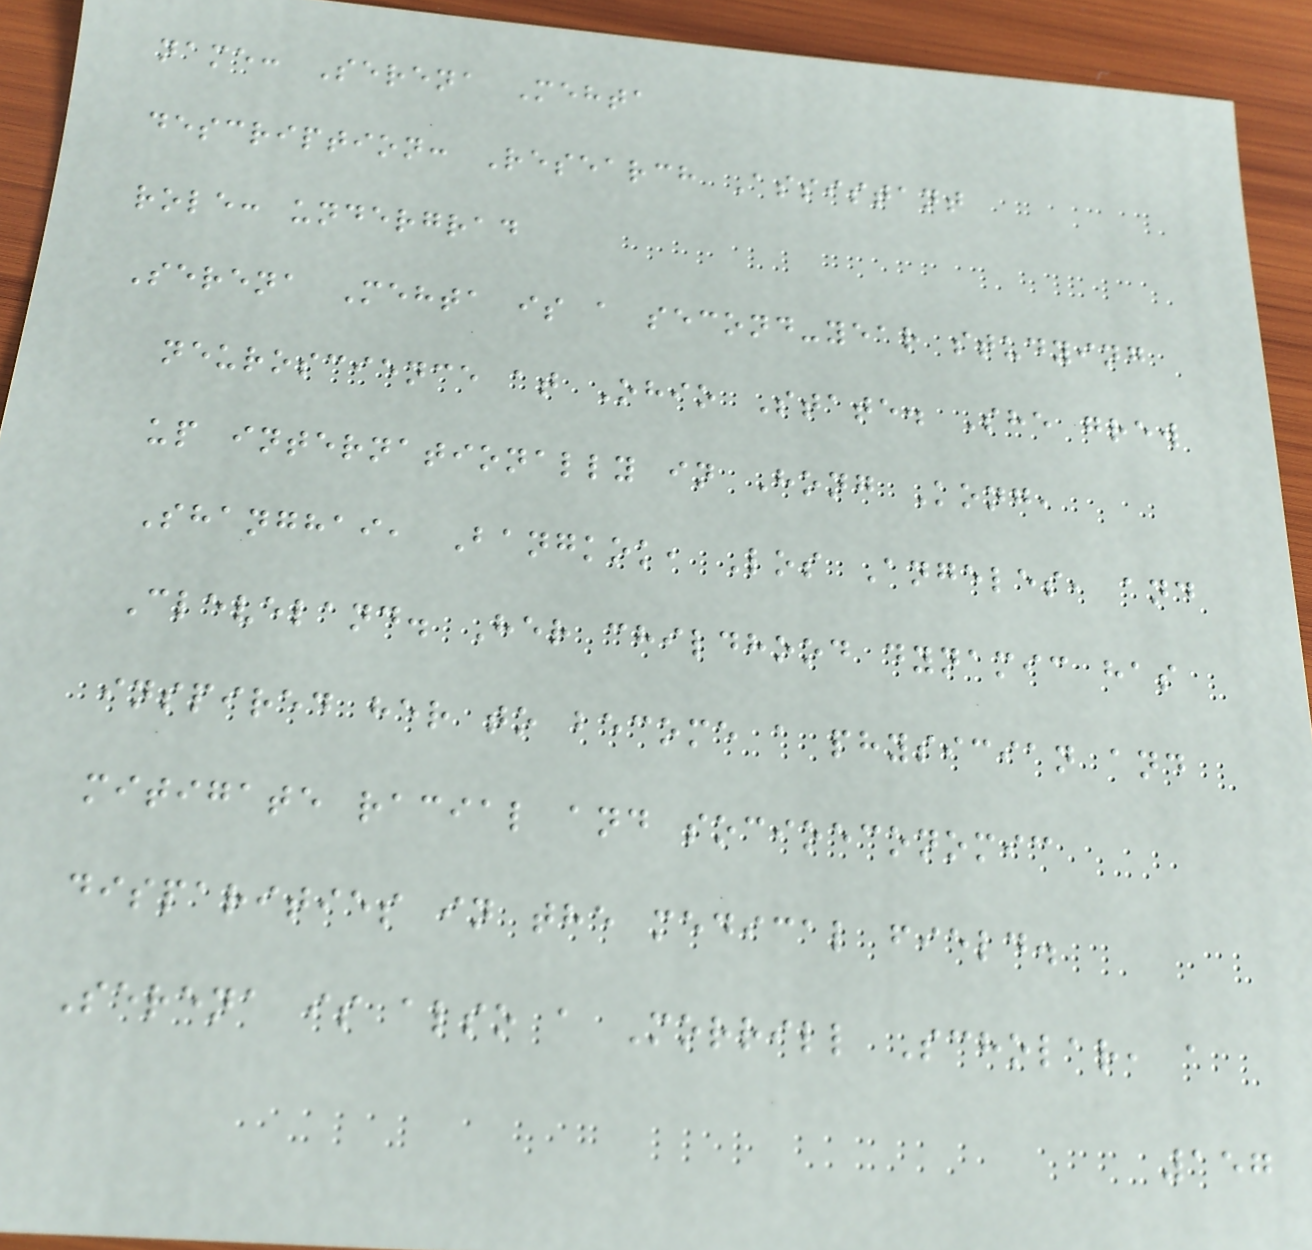name: Serena Mehta
description: Research Assistant
role: undergrad
Serena Mehta is a second-year studying
neuroscience at Ohio State. She grew
up internationally in Hong Kong,
Shanghai, Bangkok, Los Angeles, and
Cleveland. Her childhood dynamic has
inspired her to become a physician and
mitigate racial and socioeconomic
disparities in the medical field.
Serena is also a Morrill Scholar, a
157
